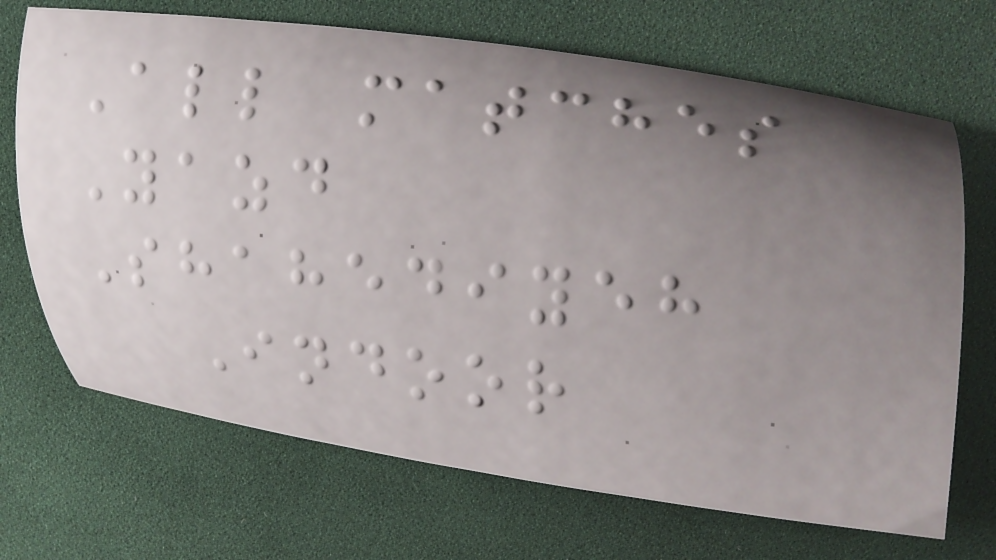All matches
Yazd
Shahediyeh
Indoor
